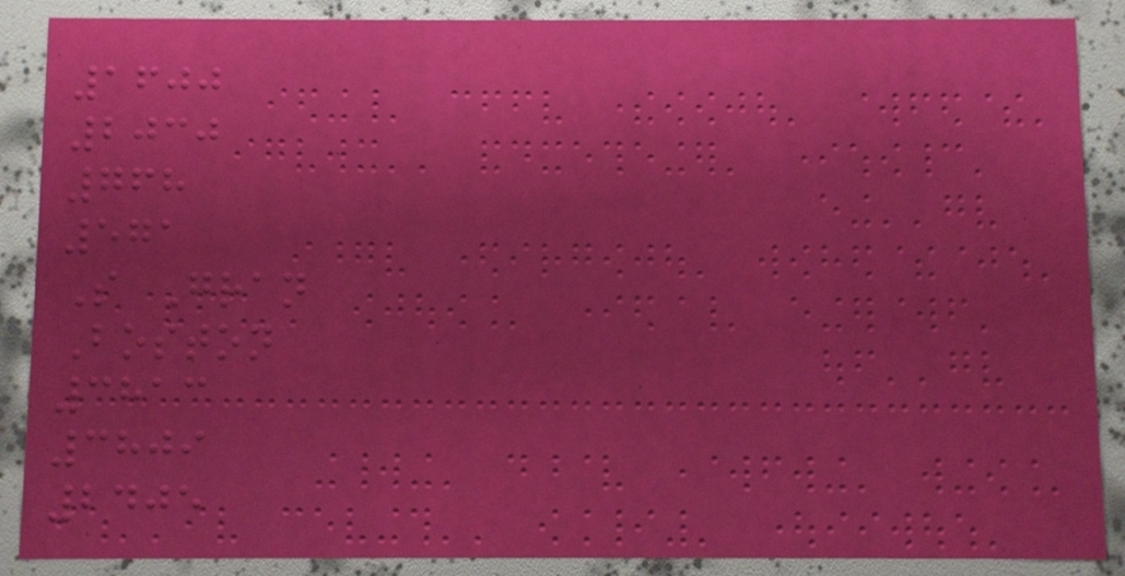1600
2030
768
571
S Gran
Boston
3813
3809
2405
